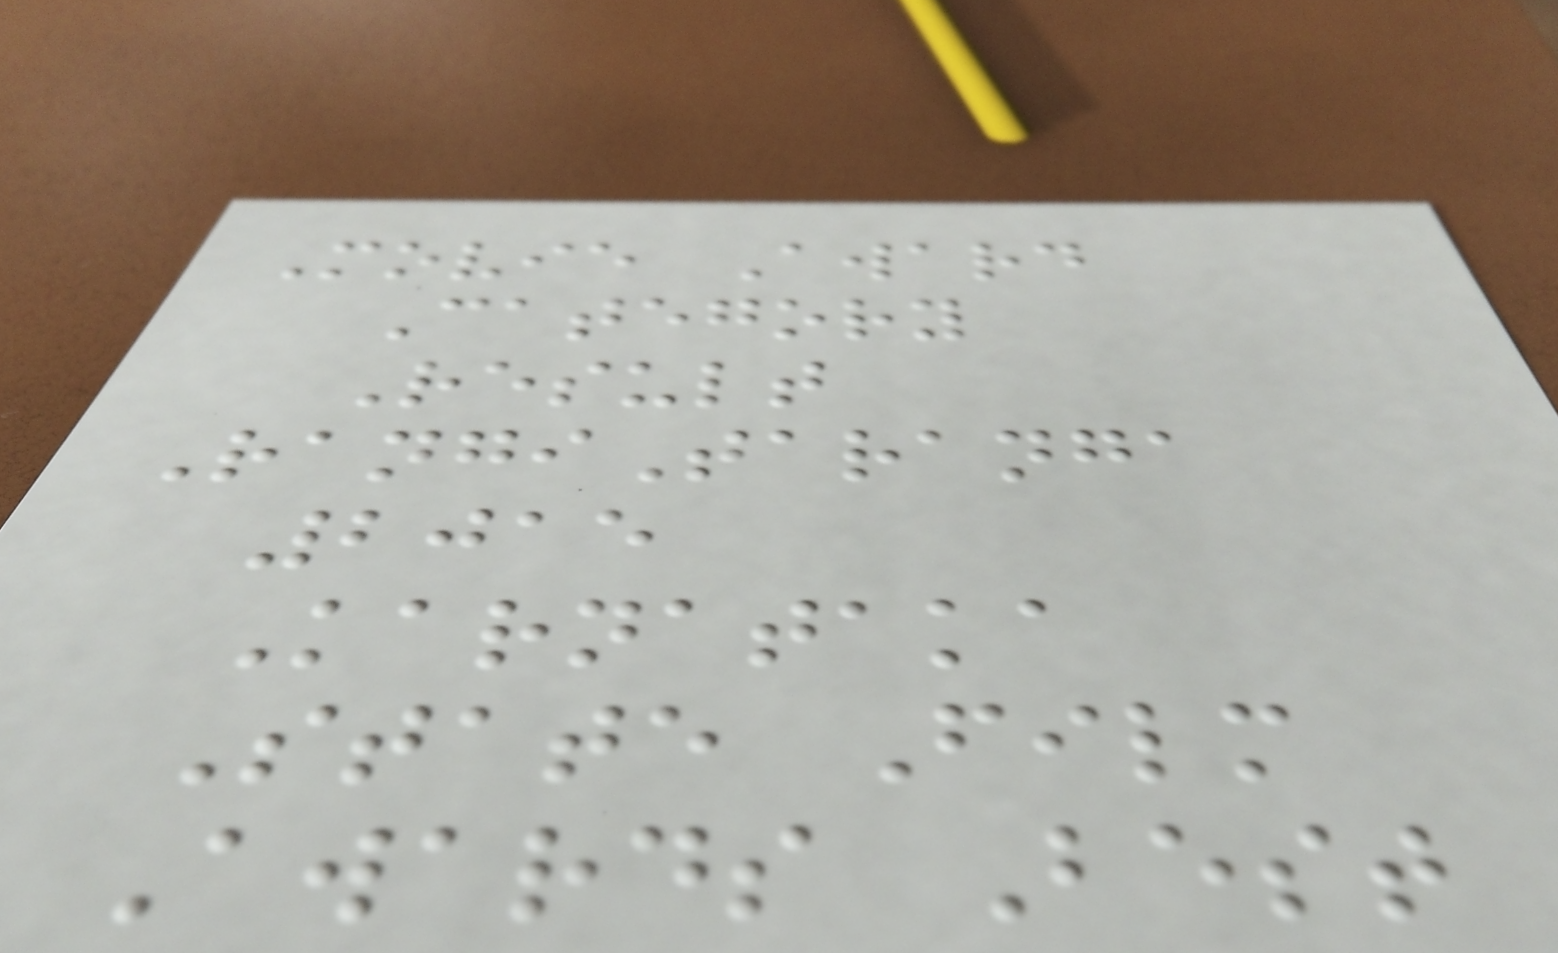Movie Award
Category
Result
RangiTaranga
2015
Karnataka
State Film
Awards Best
